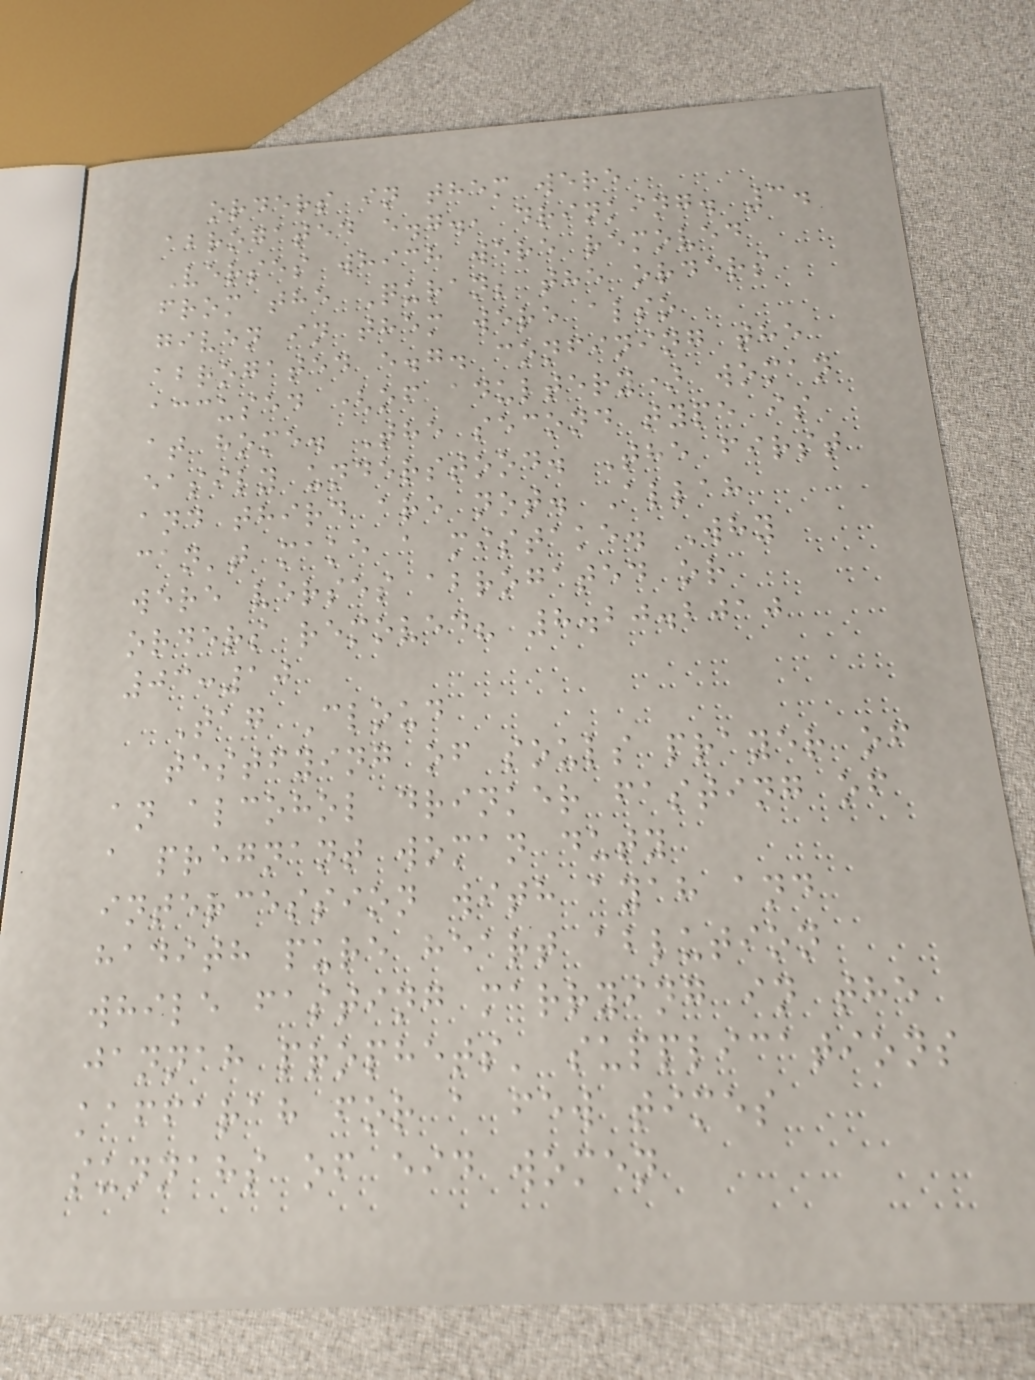orders in them were
abrogated e.g., drinking. 3.
Verses which were removed
from the Quran; the orders
given in them were also
abrogated e.g. confining the
accused (of adultery) woman
at home. The second type is
easily understood. The first
and third are not. Allah
can't make a mistake. Why
were verses abrogated or
orders removed? 8.20.2010
03:10
Tag Cloud
testfying of souls prayer of
an alcohol drinker fasting of
a pregnant woman duty
intercession with ayah and
hadith pure heart ablution
while fasting marrying in the
jannah prophets' supplications
kaffarah for a few times
sunnahs of eid women
